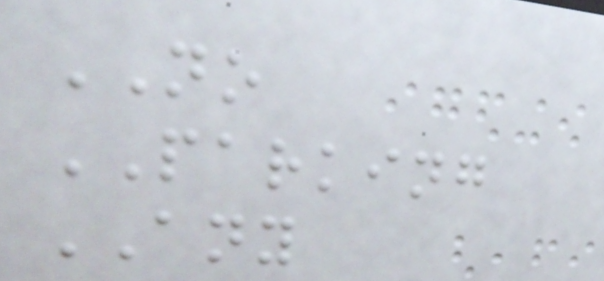NO
PARKING
ANY
